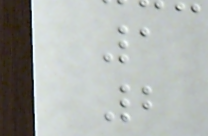1
2
